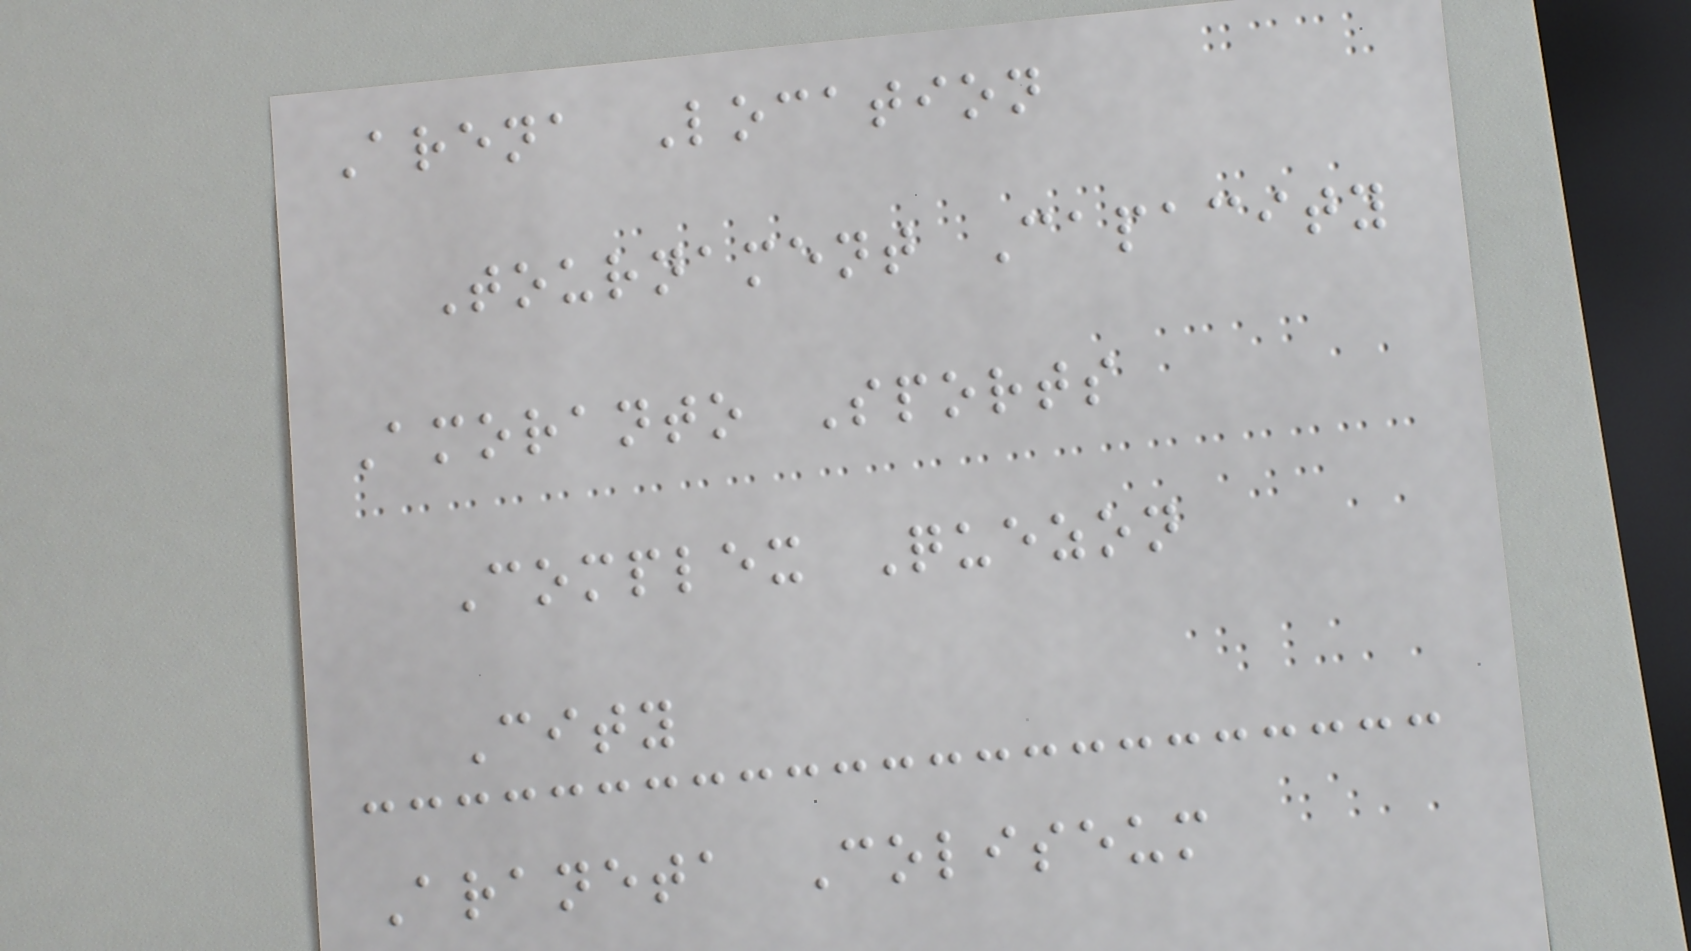Arena Location
Tournament Capacity
Amoranto Sports
Complex Quezon
City
Araneta Coliseum
